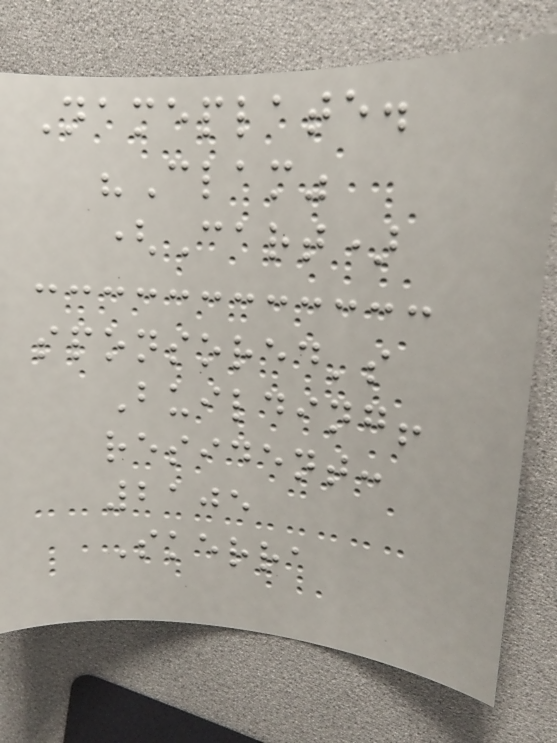Nameplate.
"Clam"
(Cart)
sponsored's
Building!
resident:
2105
Skerra
